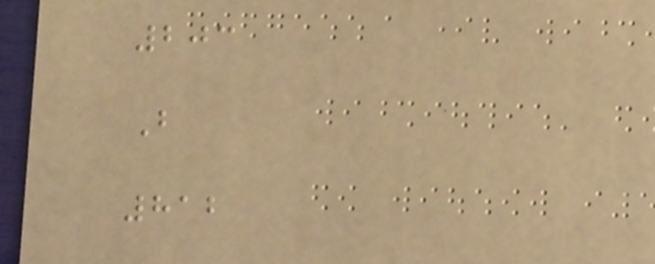203
B
812
